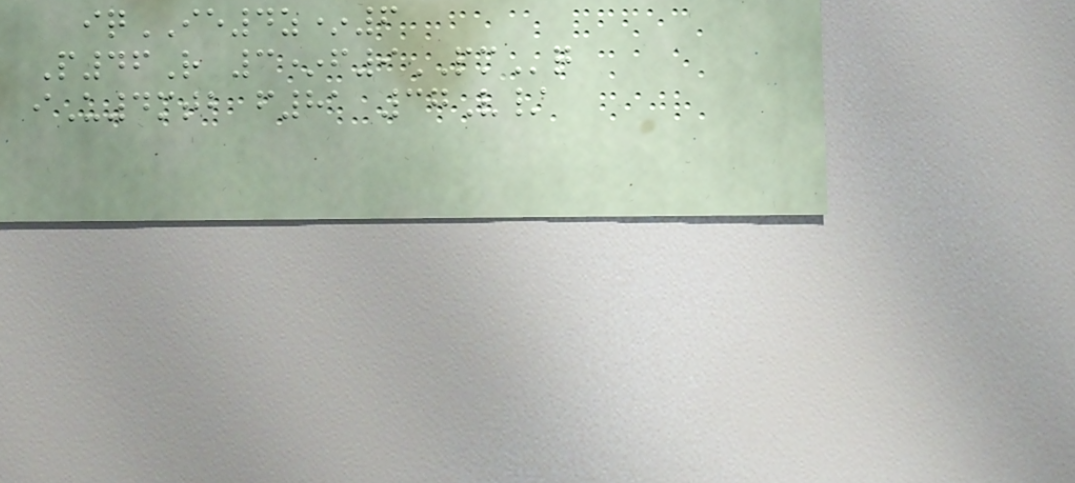iqIE4z*6
P46R 3*f9PMq
iU4mtb f81 37V/
